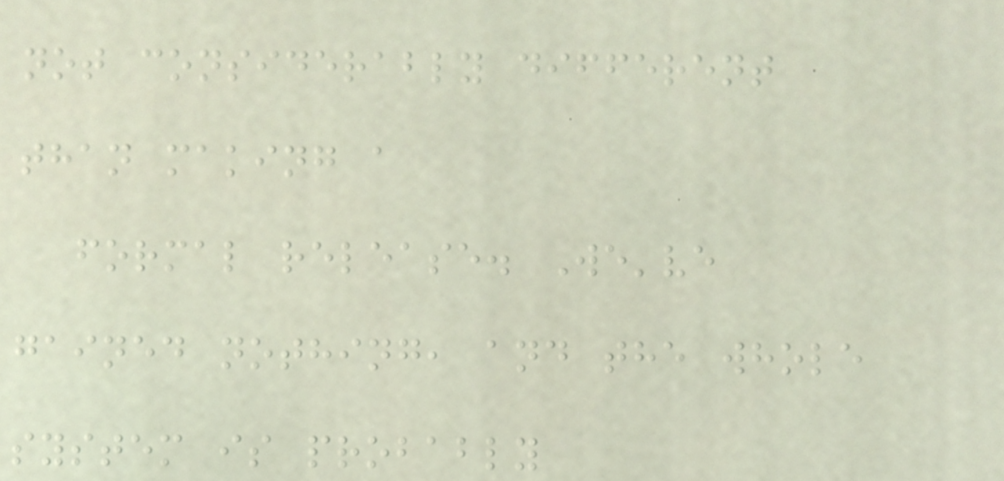not considerably different
than making a
formal release. We've
gained nothing, and the whole
system is probably
